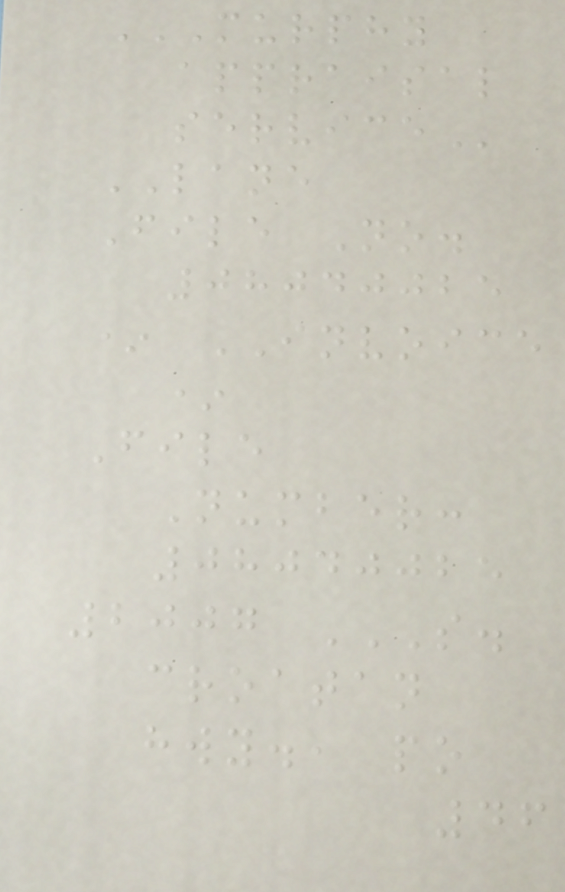MURPHY
APPRAISAL
SERVICE
LANE
File No.
08040025
* INVOICE
*
File
Number:
08040025
2007 S.
CROATAN
HWY., PO
46
